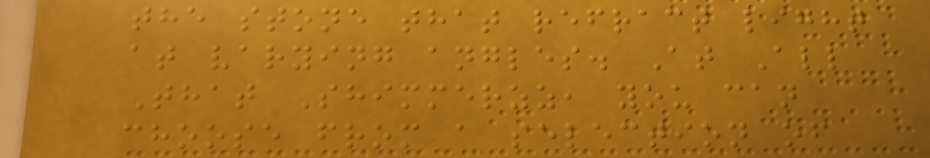the stone that refract light
at varying angles. At All
That Shimmerzz, you can
choose from a selection of
